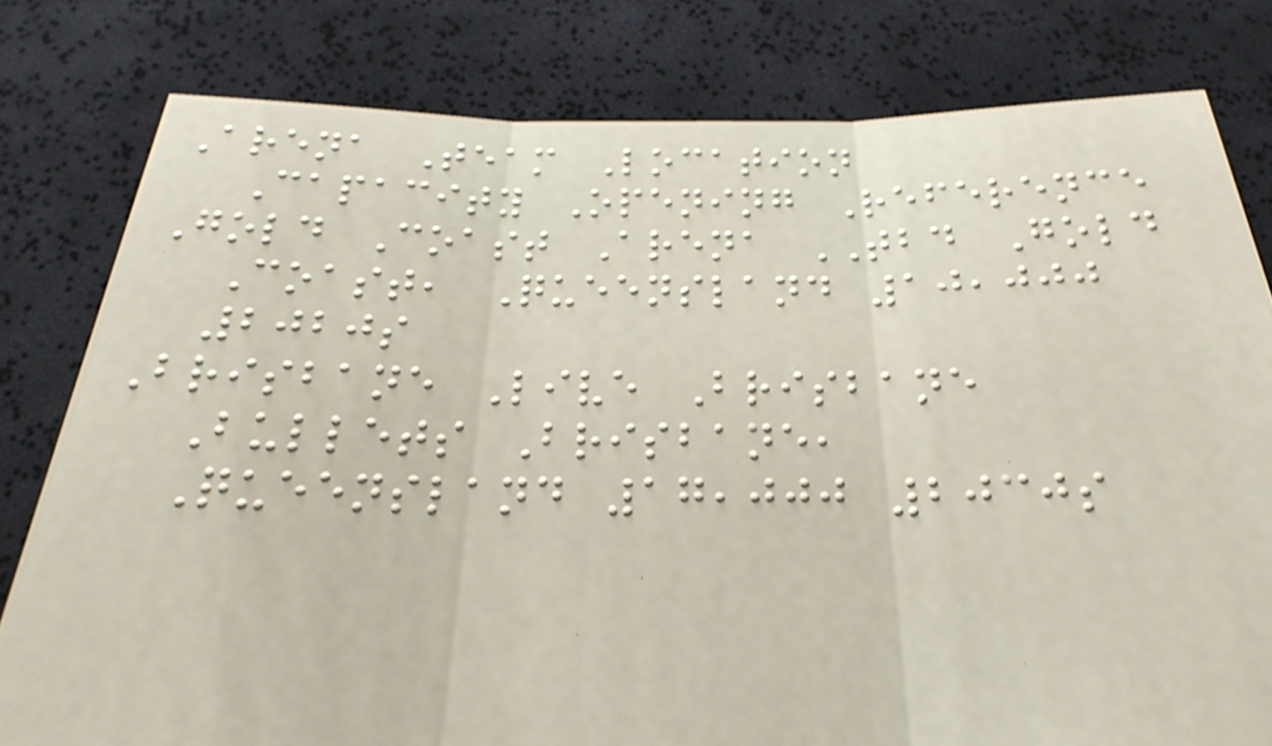Arena Team Location
Capacity Opening Reference
Gold Coast Arena TBD Gold
Coast, Queensland 10,000
2020s
Brisbane Live Brisbane
Bullets Brisbane,
Queensland 17,000 2030s
